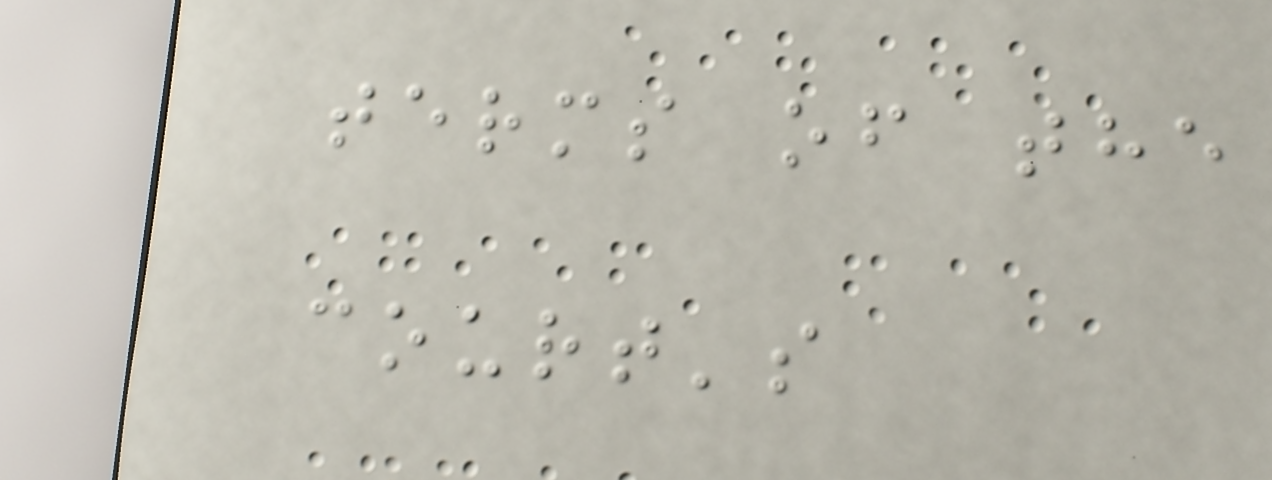terms of the
court's
